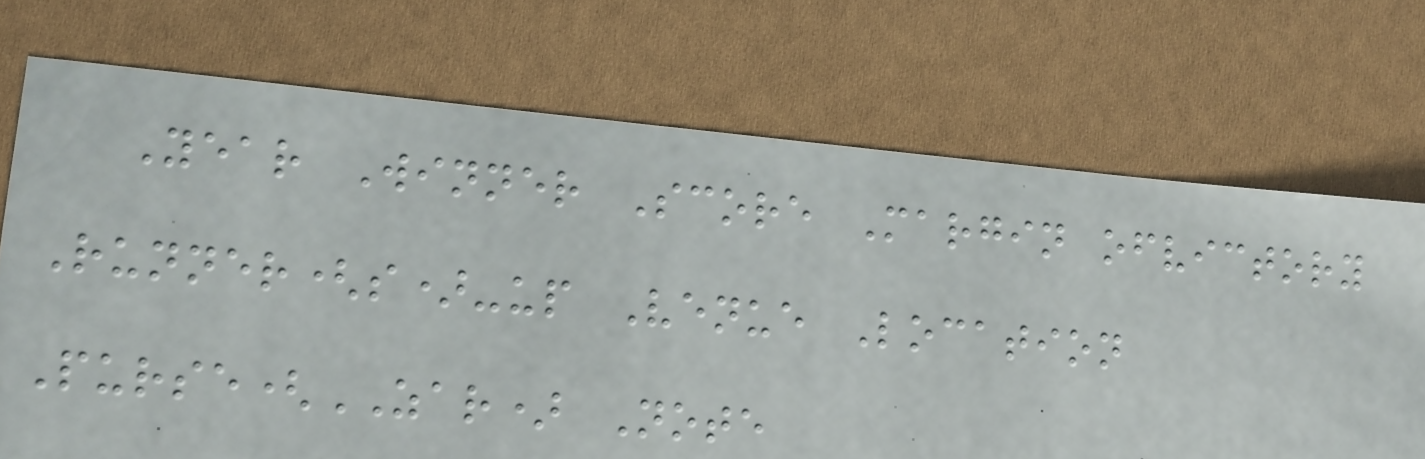Year Winner Score Margin ofvictory
Runner(s)-up Venue Location
Purse(ZAR) Note
